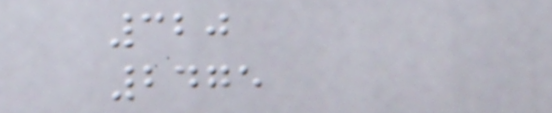320
2475
